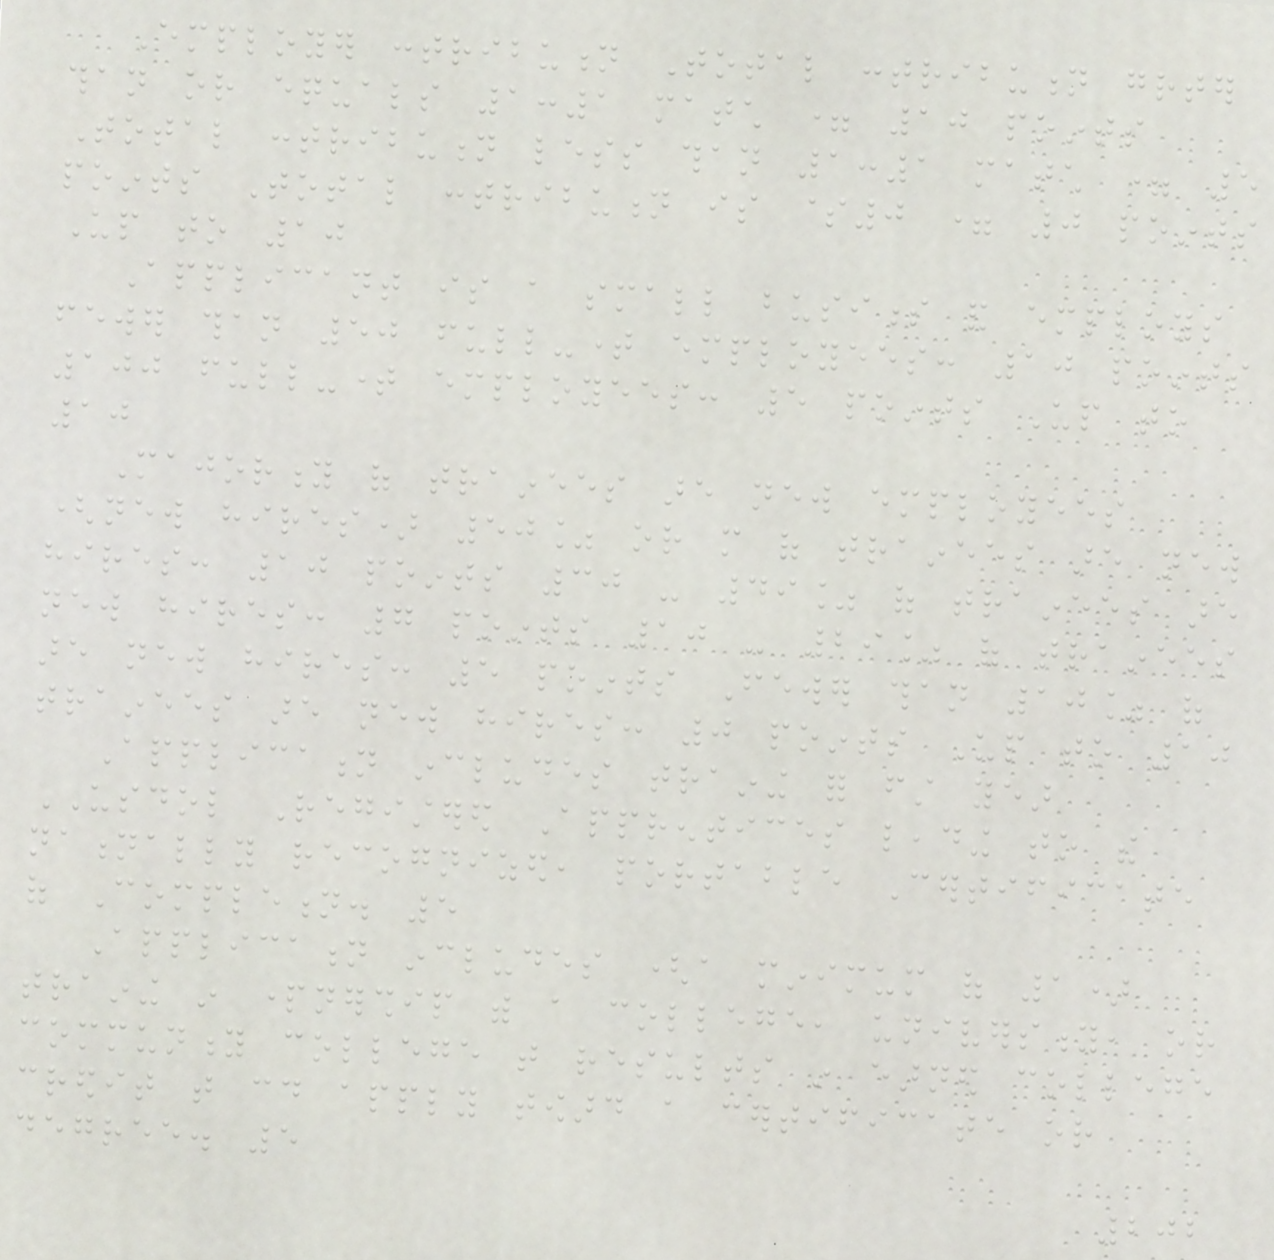Employer contribution Total contribution greater
than or equals 1:1 match = 10 points
Total contribution less than 1:1 match = 5
points Total contribution is $0 = 0 points
Up to 10
Applicant is a small business and employs
fewer than 50 full-time employees: 10 points
100 full-time employees: 5 points Up to
10
Majority of trainees are new employees
(new hires) 50% or more of trainees are new
hires: 10 points 30 - 49% of trainees are
new hires: 7 points 10 - 29% of trainees
are new hires: 5 points Fewer than 10% of
trainees are new hires: 0 points Up to 10
Application includes training for first year
USDOL Registered Apprentices leading to the
nationally recognized, portable Certificate
of Completion. 5
Application includes (a minimum of 1)
training in partnership with a college, university, or
community college that results in earned college
credit that could apply toward a certificate or
degree. 5
202
